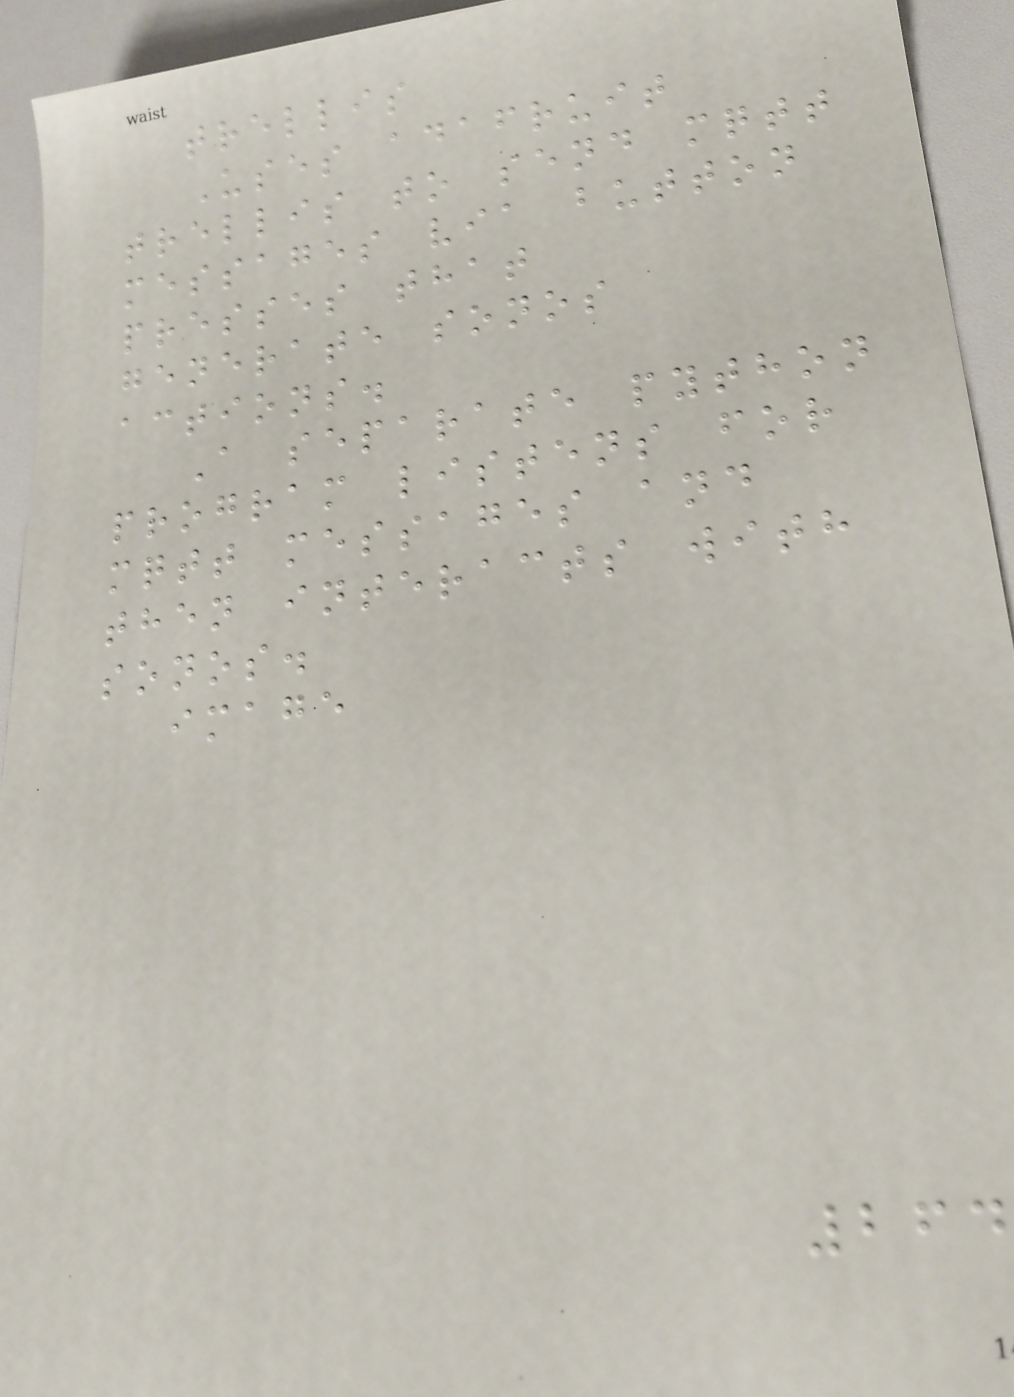trellis
Uses adafruit
trellis to send mqtt
messages via button
presses that
generate sonos
actions.
A separate python
program listens for
mqtt messages and
then interacts with
sonos.
image
264
